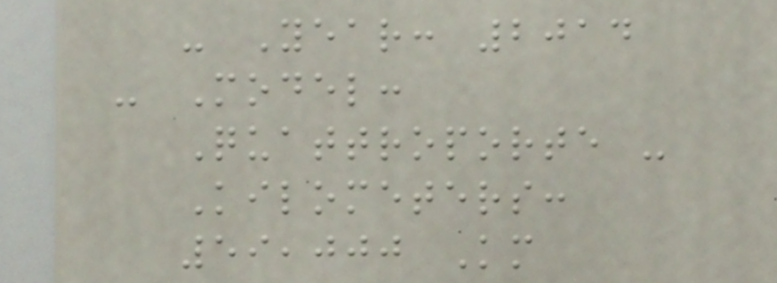- Year: 2014
- Model:
Quattroporte -
Kilometers:
59,000 Km
